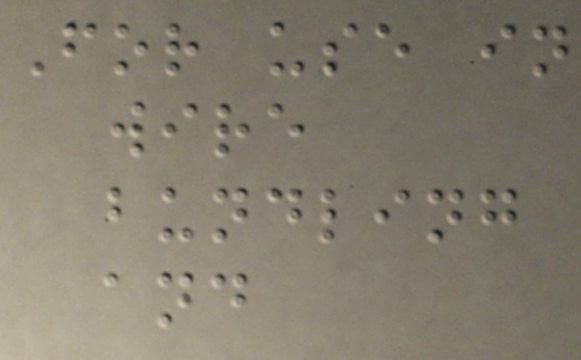For use in
wire
bundling
and
